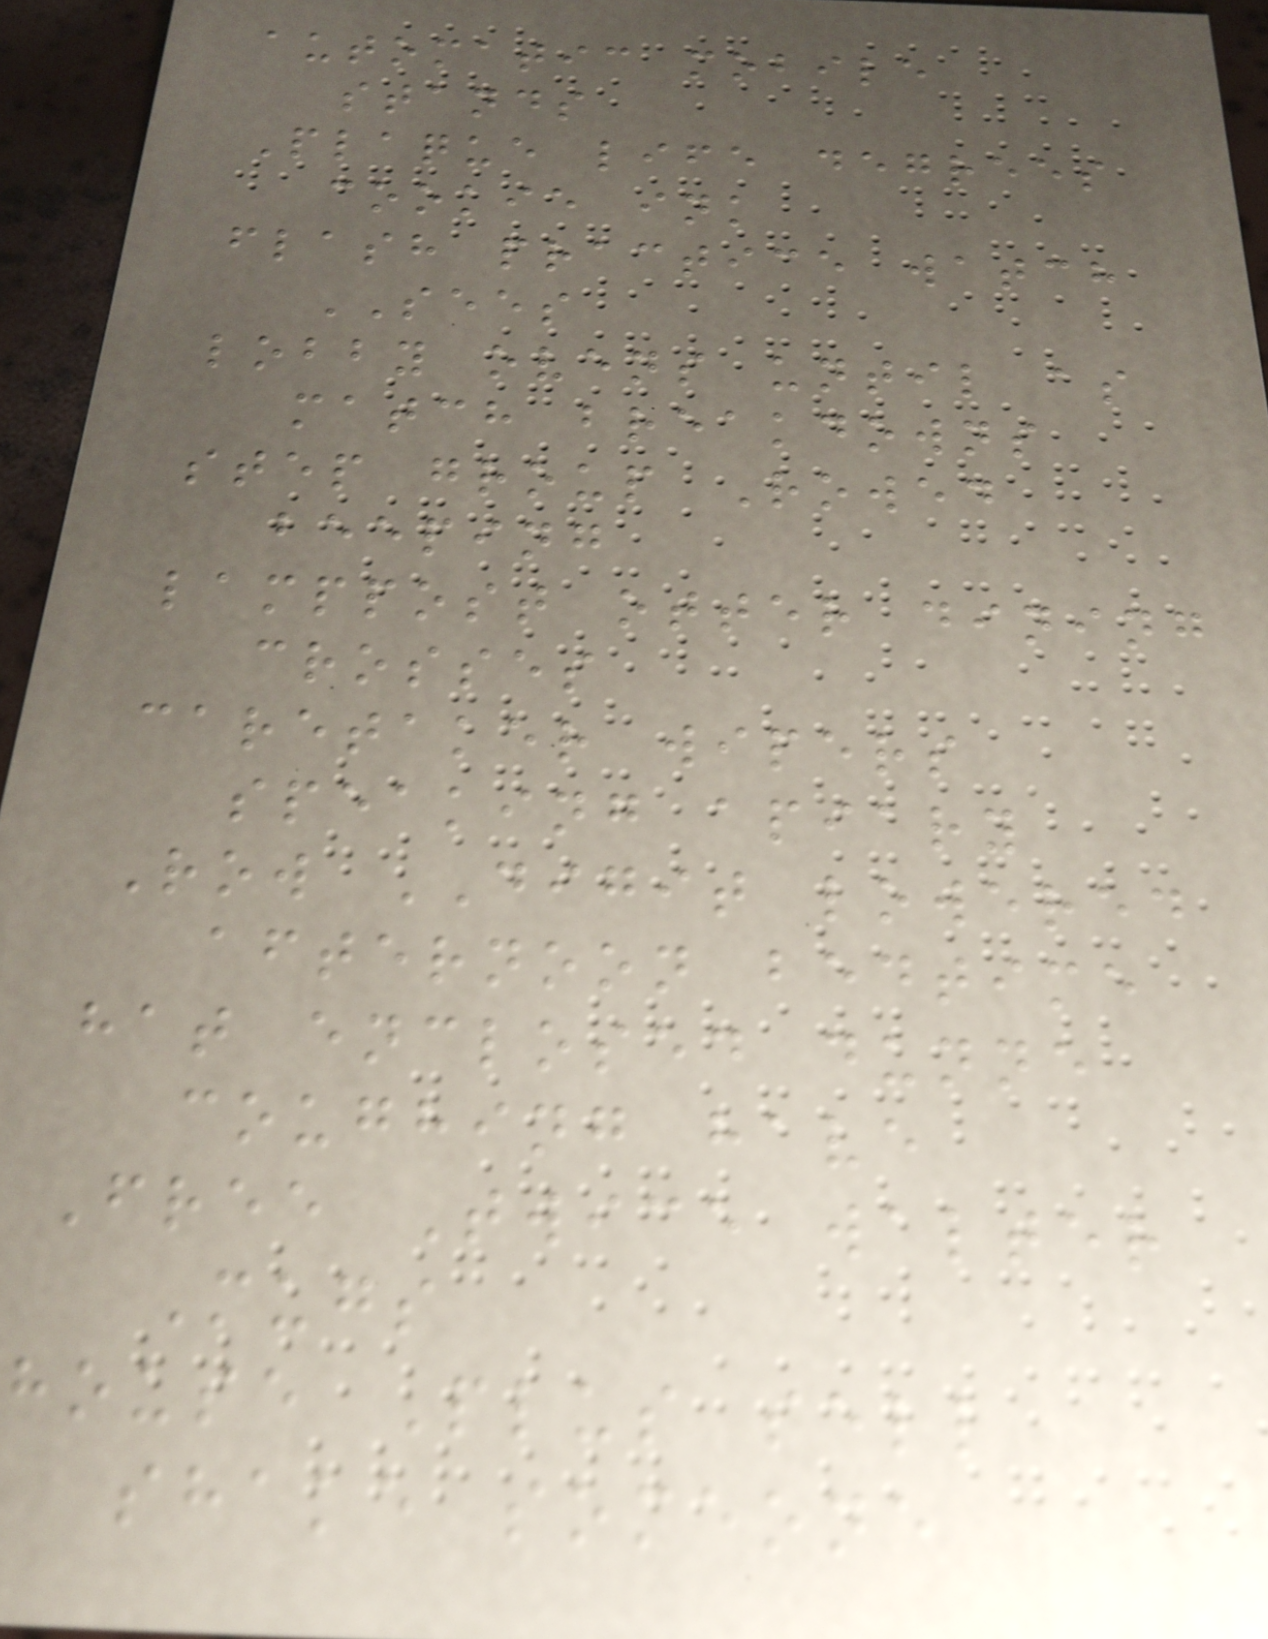automatic mobile
stands
Plaque life degrees
cookie ink
flash practice watch
SEES
lobby ovens until as
match breakdowns
step group Rowed
beeping
lamppost otter dining
crosses
caretaker wipers
speaking apiary
Row DIGIT lowered
afternoon bedtime
hat enclosed dunne
coughing have
Free Twice walter
Mugs
house Plus sell
shake someone
